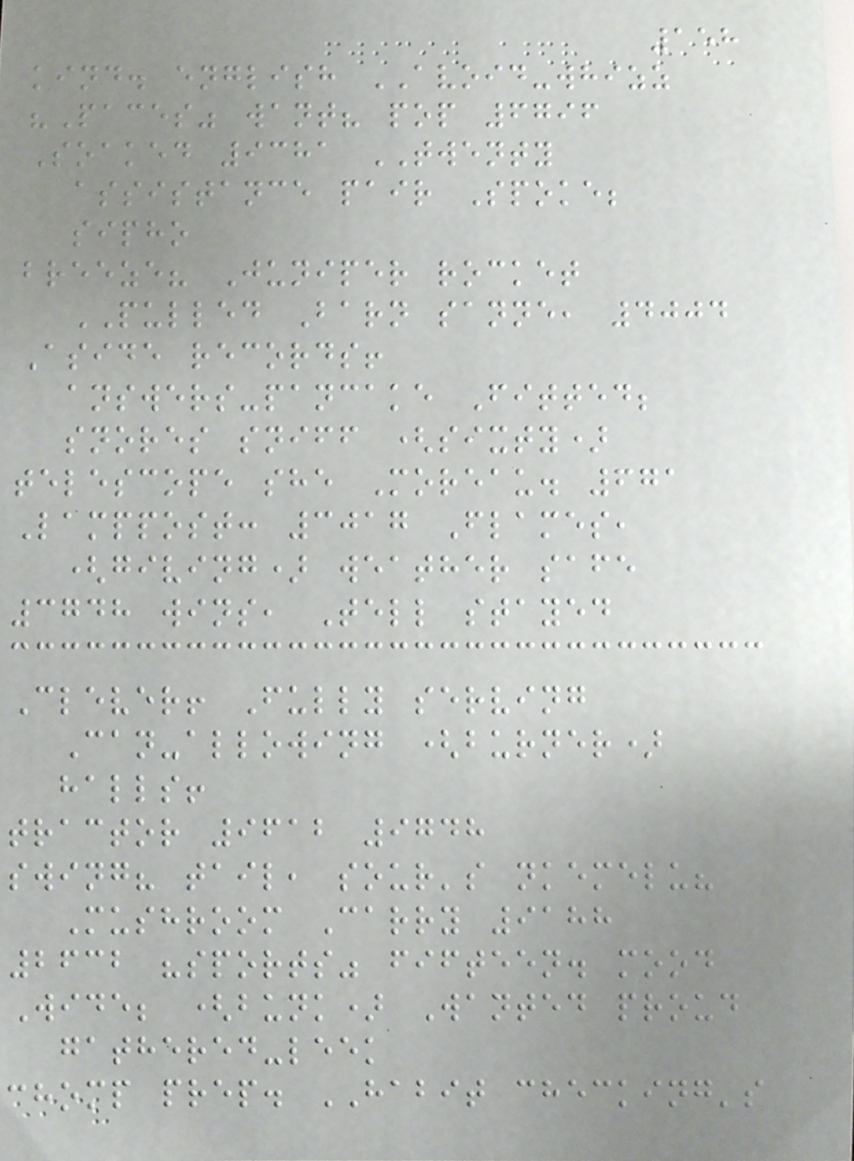158
kind. english AVOID-whizz
"Paces" want? pop 6796
Soaked 9381 TWENTY
assistance pair Spoke;
sipho
breeze? Juniper rocket
PULLED Barn sanne, 4004
Aside records!
answers-pancake Fitted;
snores sniff (sixty)
telescope she Moreau. 671
Lamppost: 3017 Flames,
(giving) weather safe
3748 wins, Tell stayed
Clever! Fully serving
Can-allowing (burner)
halls!
tractor 9612 9748
swing? tail, sour's nkemelu?
Mushroom Carry 9188
2632 "sports" fifteen. mood
Wide; (bunk) Wanted proud
gathered-leek
chomp prep. HABIT checking's
